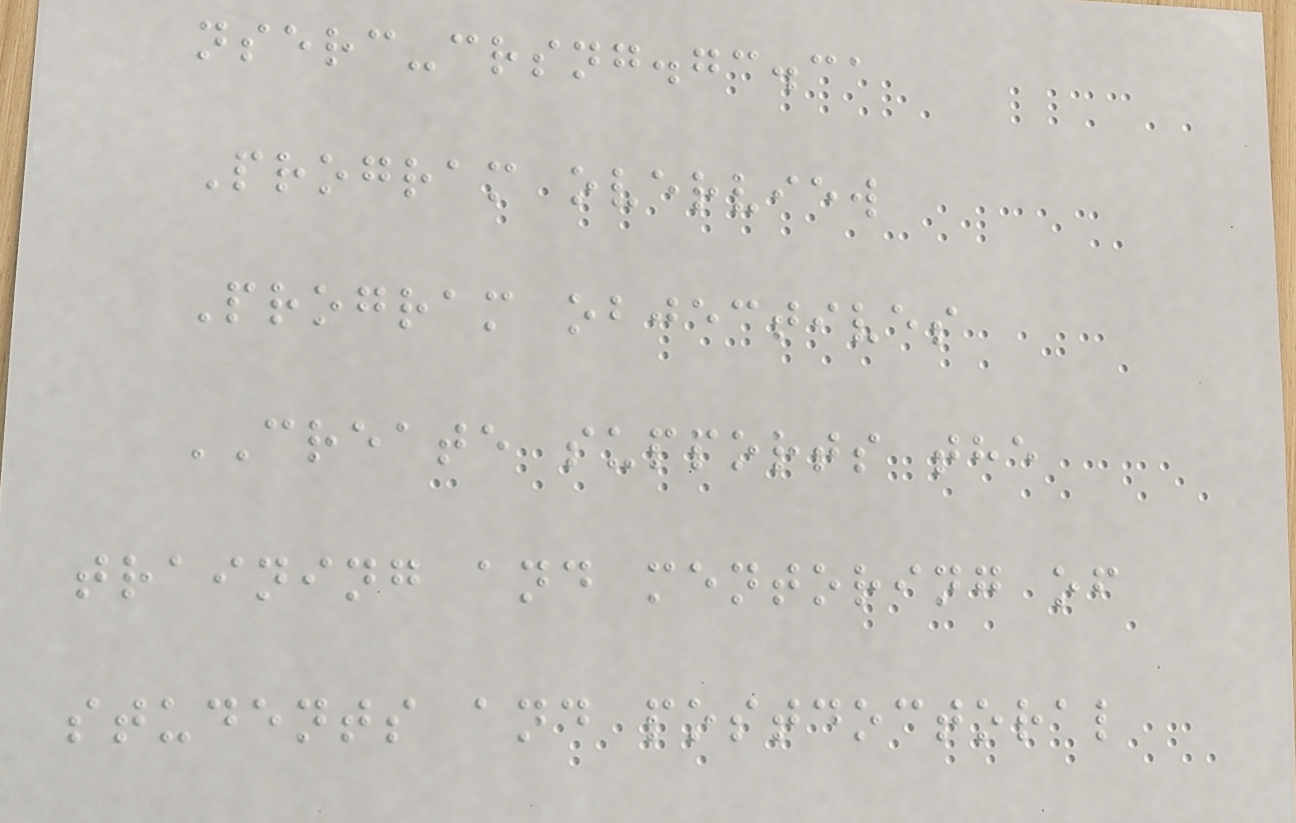nserc-crsng.gc.ca
Program overview
Program objectives
CREATE supports the
training and mentoring of
students and postdoctoral
